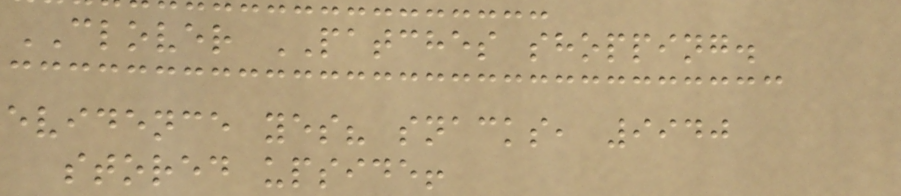CLOVER PATCHES shopping.
evidence yes? snacks, 9940
stored upside!
